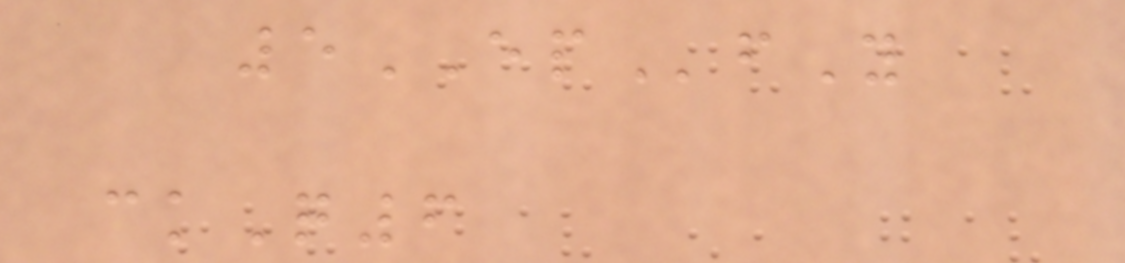5EPfY
ckQ6
